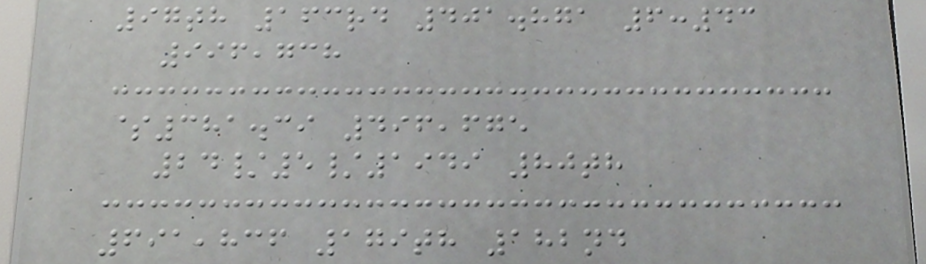97th 163rd 401.871 6:43
996,738
$381.39 496,675
24/5/1949 80th
691,836 179th 182nd
